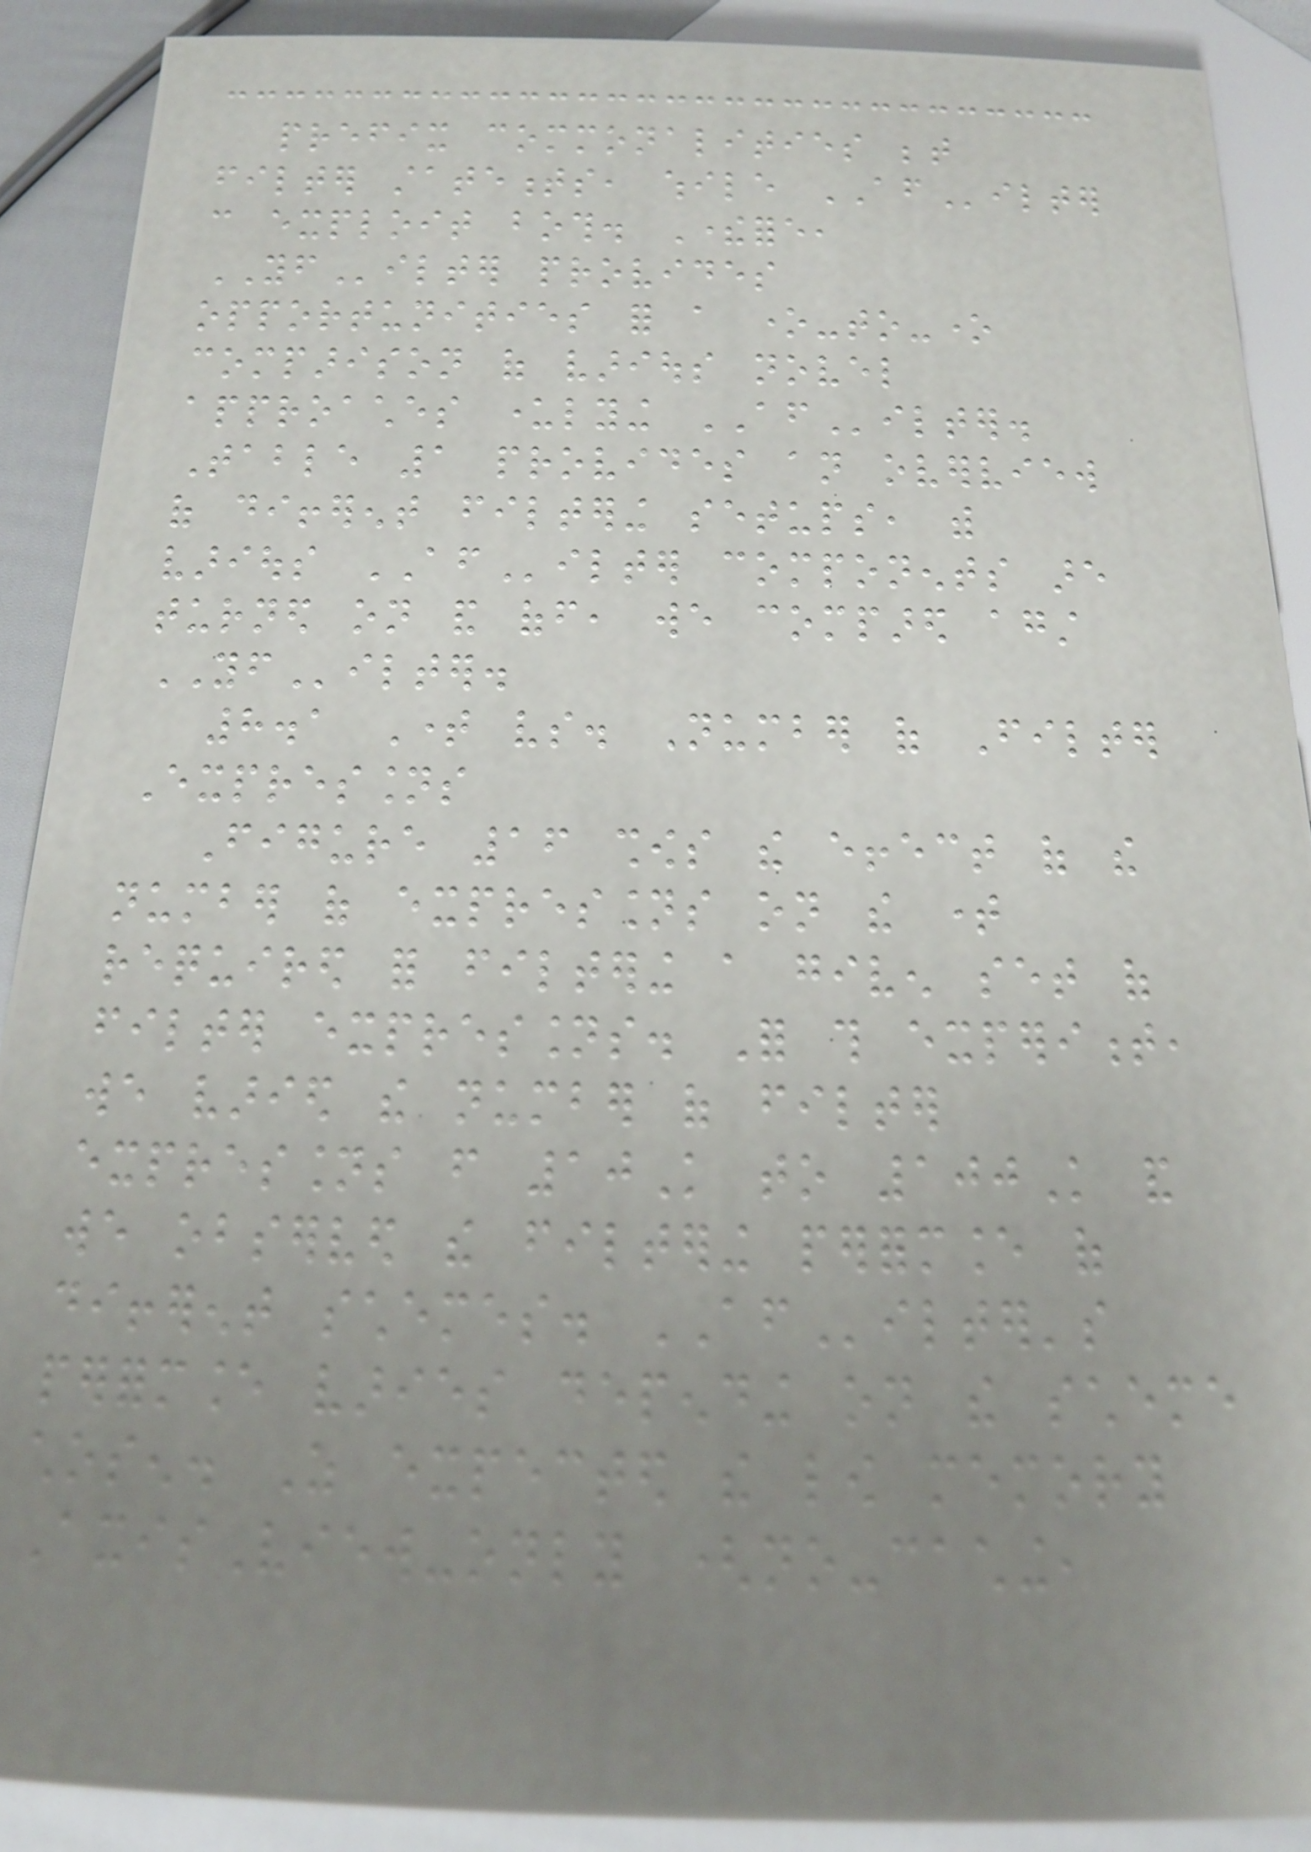prefix commonalities between
filter statements, while AFilter
can exploit both. Therefore,
YFilter provides
opportunities for a one-to-one
comparison of various novel
approaches underlying AFilter.
Table 1 provides an overview
of different filtering setups, with
various AFilter components are
turned on and off, we compared against
YFilter.
8.1 Time vs. Number of Filter
Expressions
Figure 16 shows the effect of the
number of expressions on the time
required for filtering a given set of
filter expressions. For this experiment,
we varied the number of filter
expressions from 10K to 100K and
we observed the filtering performance of
different schemes. AFilter's
performance varies depending on the scheme
chosen. As expected the low memory
AxisView-only (no-caching,
